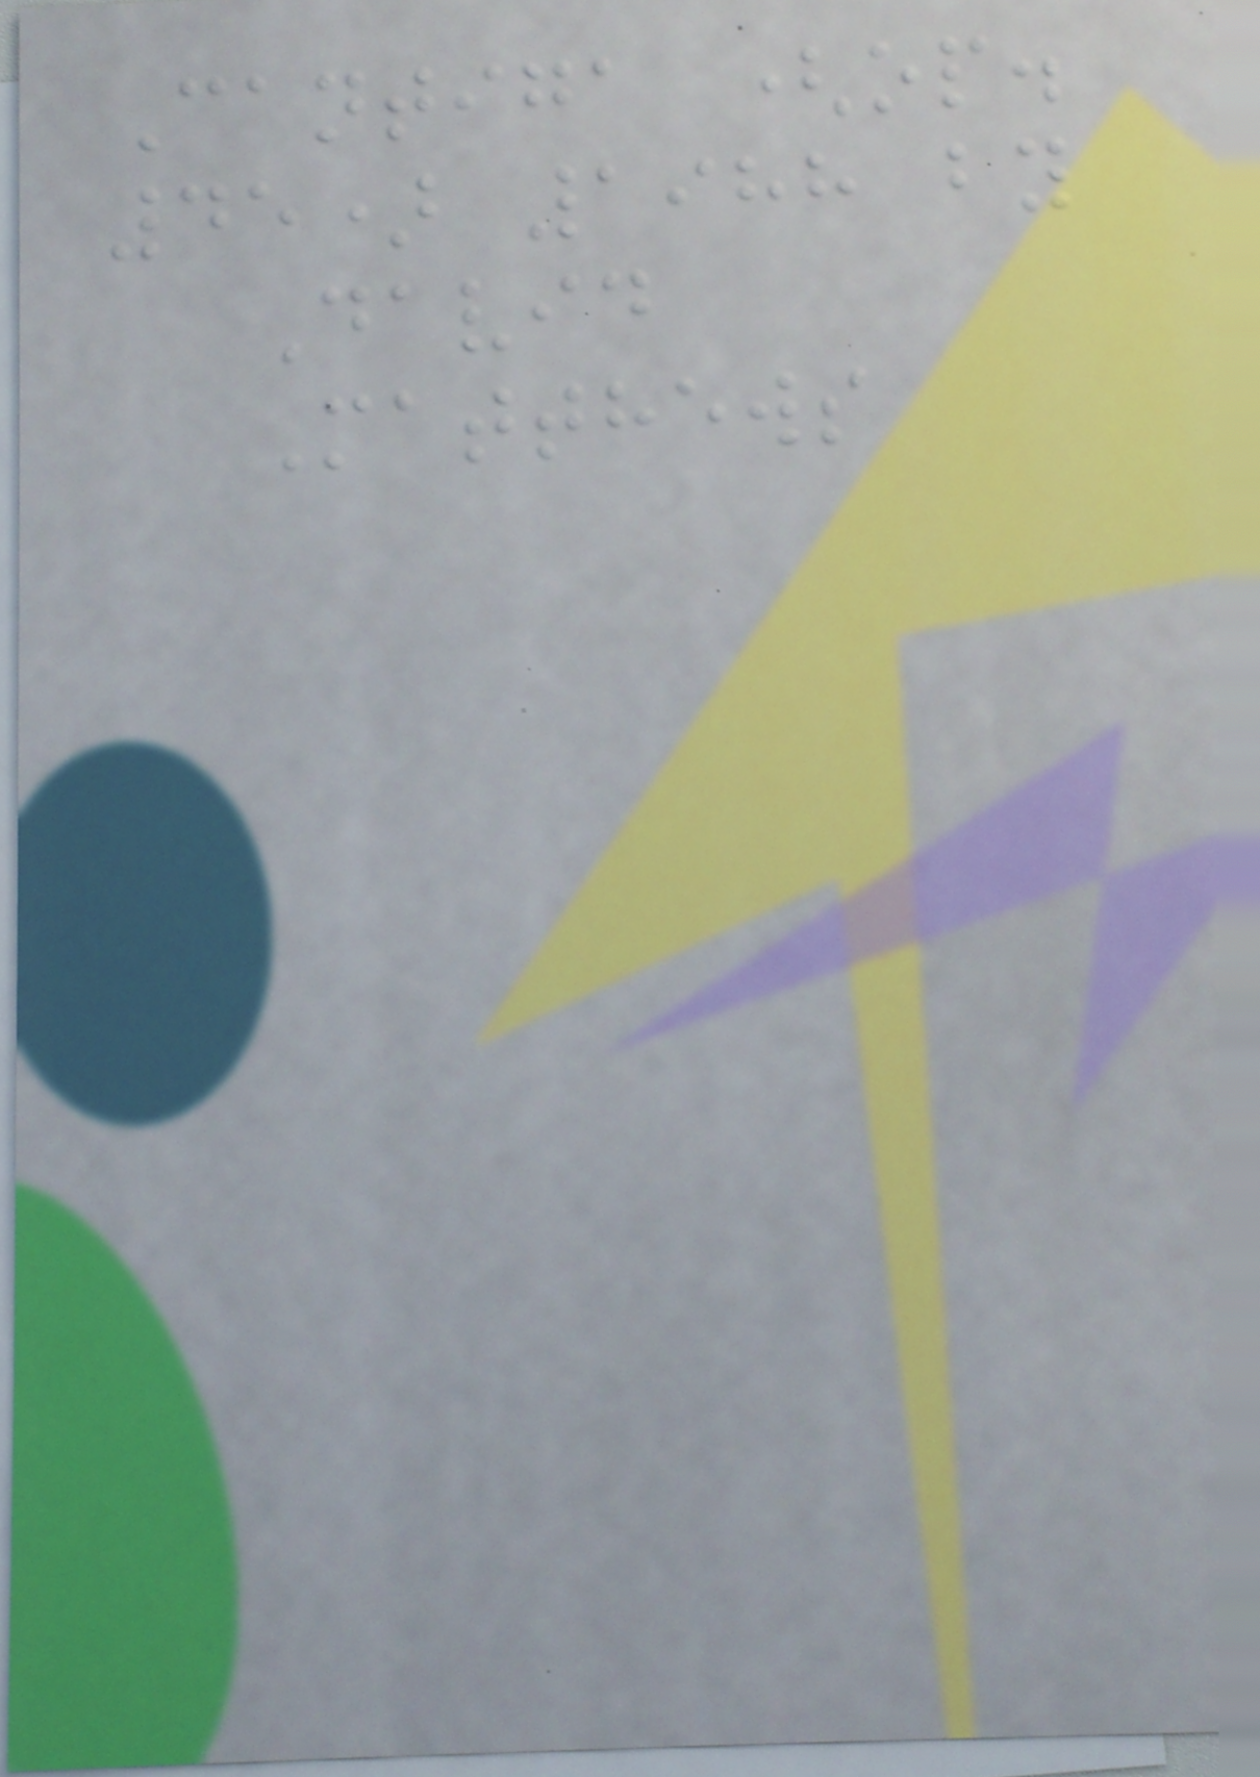Cantiga (op.
45) 1988 by
David
Matthews
